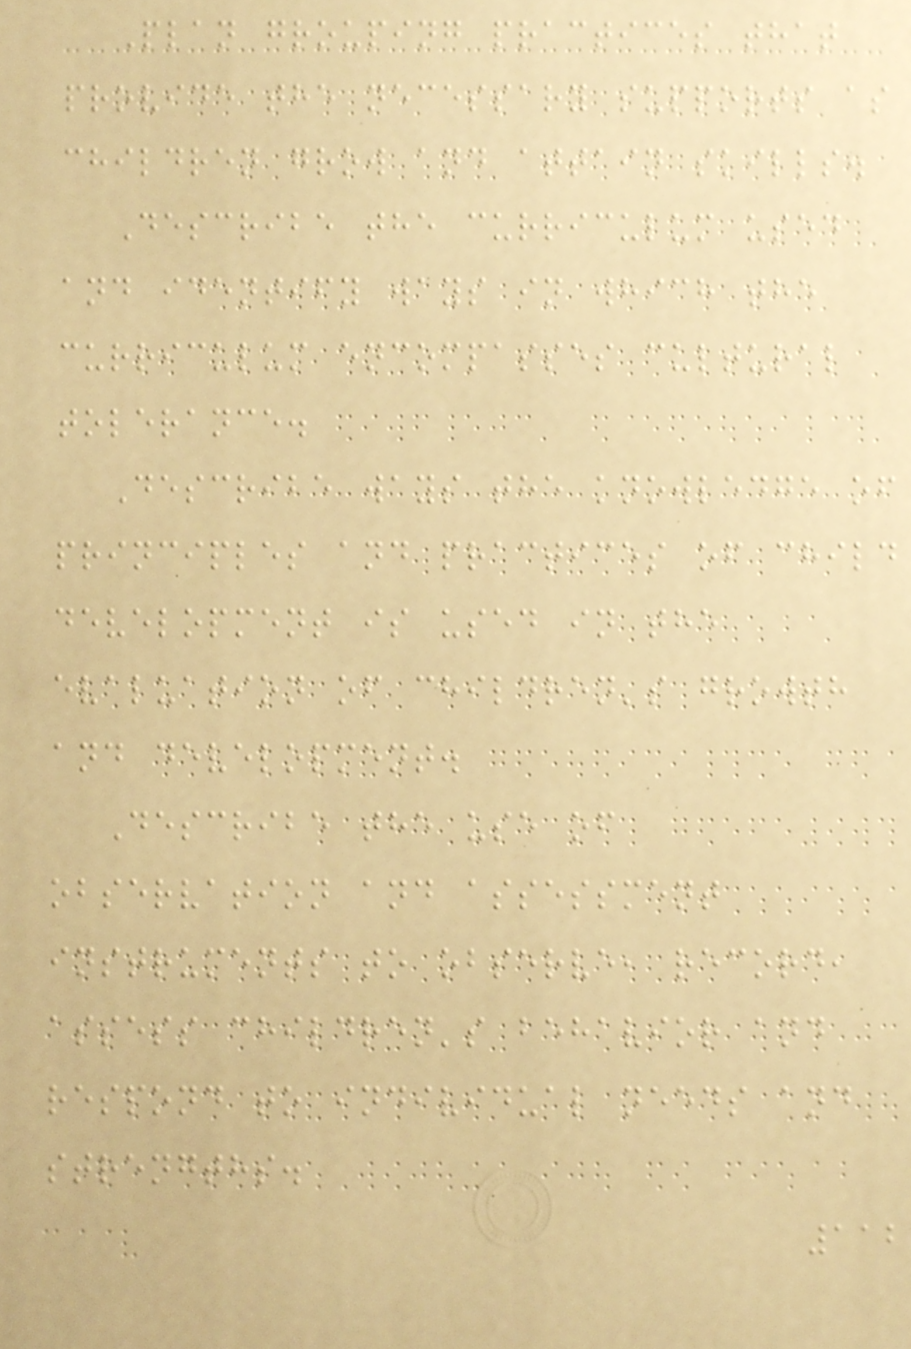Plan grouping practices that
provide the necessary supports as
children grow and attain skills.
Describe the curriculum used
and identify ways in which the
curriculum encompasses cultural
tolerance.
Describe ways the knowledge of
principles and practices of child
development is used in the
evaluation of children's growth
and development.
Describe the use of
observation and assessment
instruments to observe, record,
assess children's behavior and
respond to individual needs and
strengths.
112
